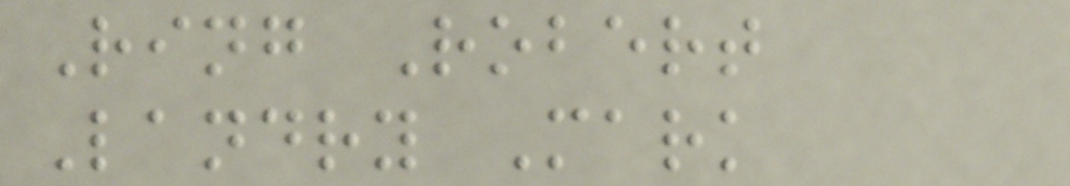Ring Robert
Landry Mark
